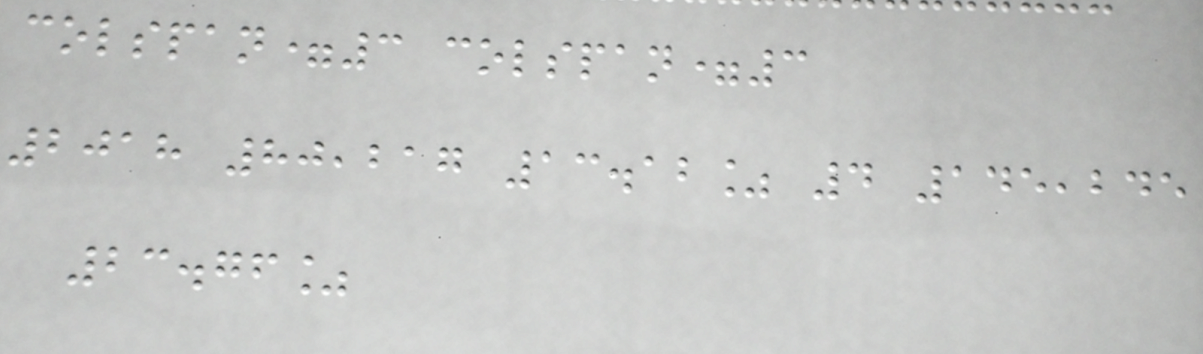colspan=3 colspan=3
2018 80,217 13.12% 4 145,245
23.76%
